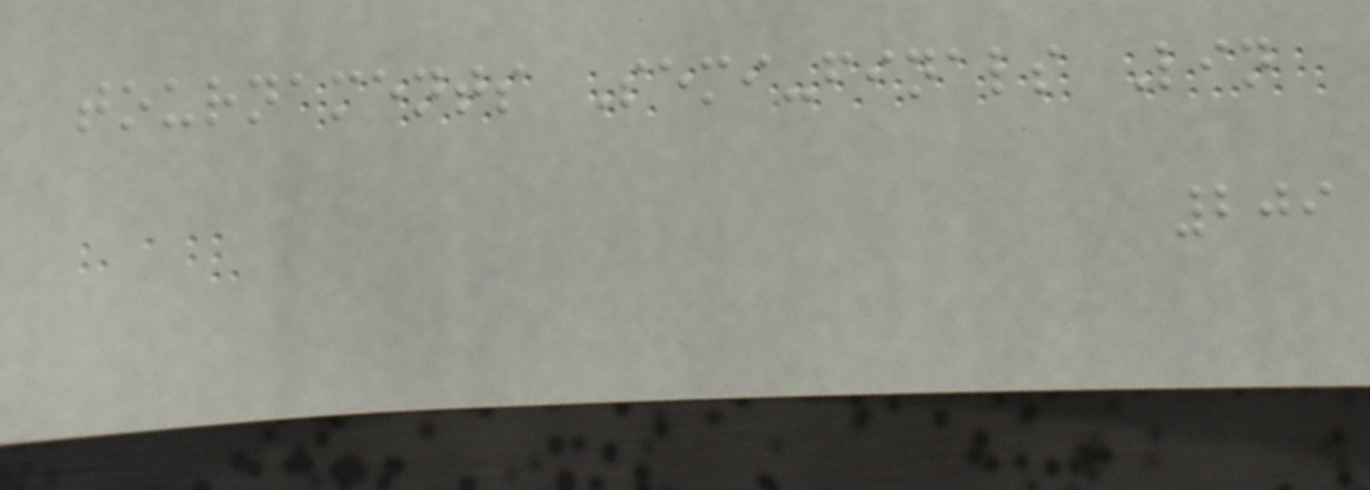tournaments Semi-finals Lin
209
